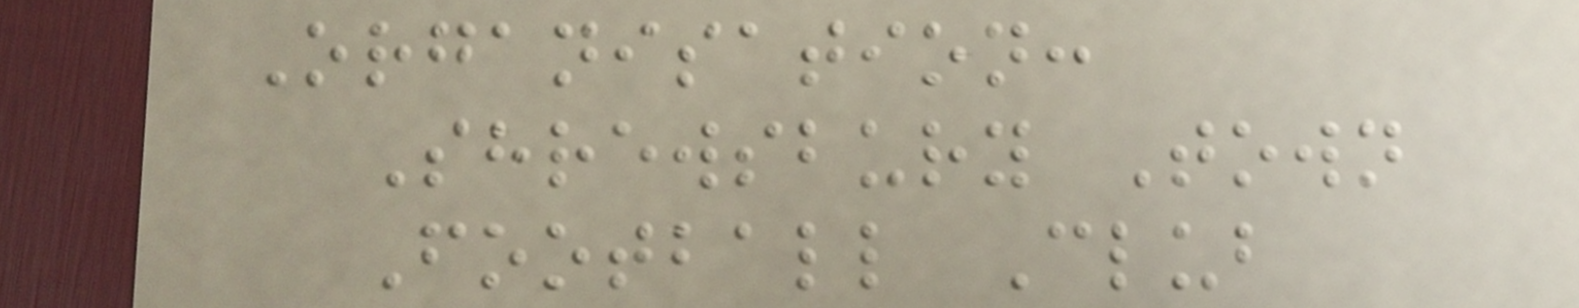Organisation:
Shrewsbury Town
Football Club
